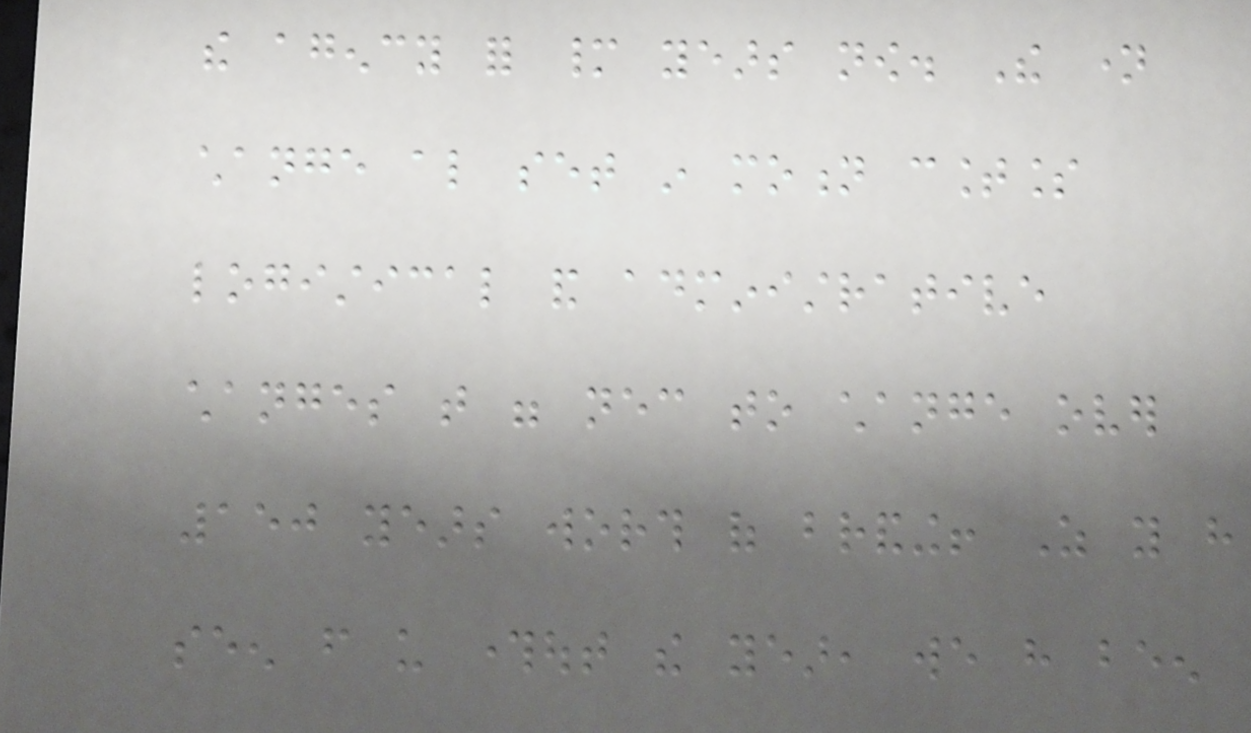the agency for many years now. The name
change also set in motion countless
logistical and administrative
changes that were necessary to change over
150 years worth of branding! As you have
seen from us throughout the year, we have been
